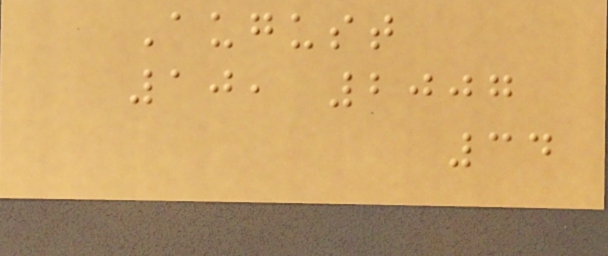August
10, 2007
34
